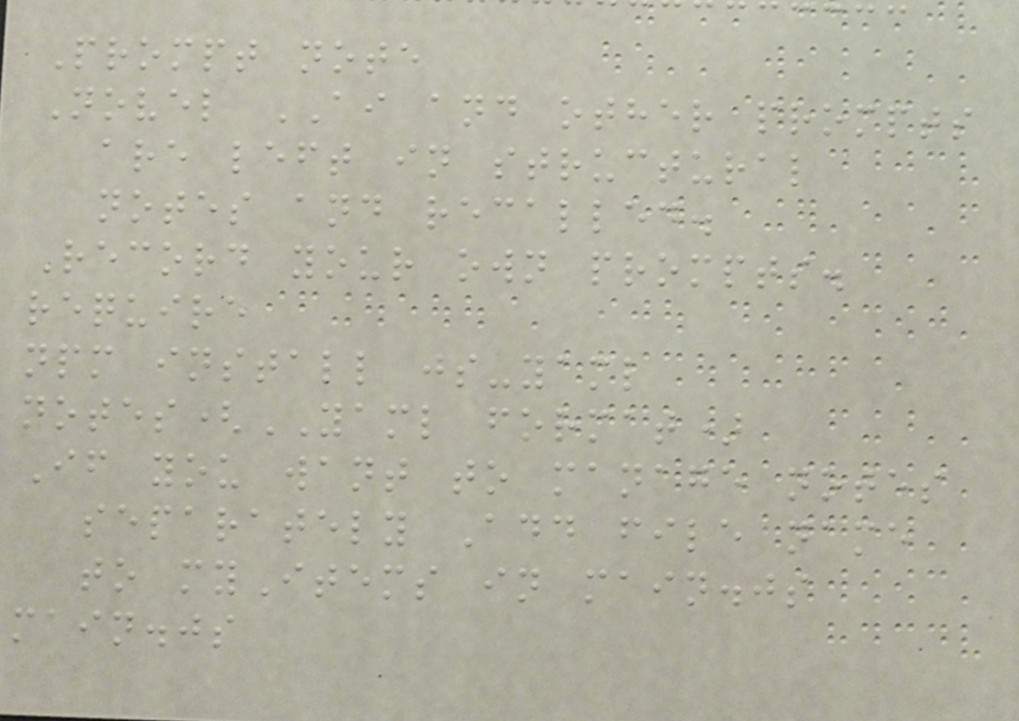Prompt note
Novel AI and other prompts
are left in structural
notes and recalled.
Record your own prompts.
require
npm install js-yaml
notes(YAML format)
If you want to manage notes
separately Add file name
to myItems in main.js
main.js
